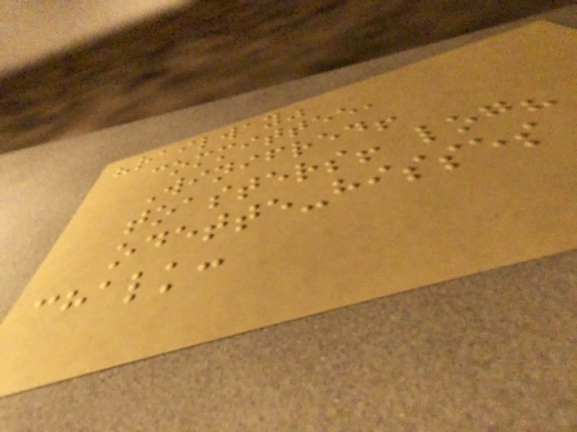"railway"
committee,
Winifred!
toasters! log?
odette-hisses
chalk:
